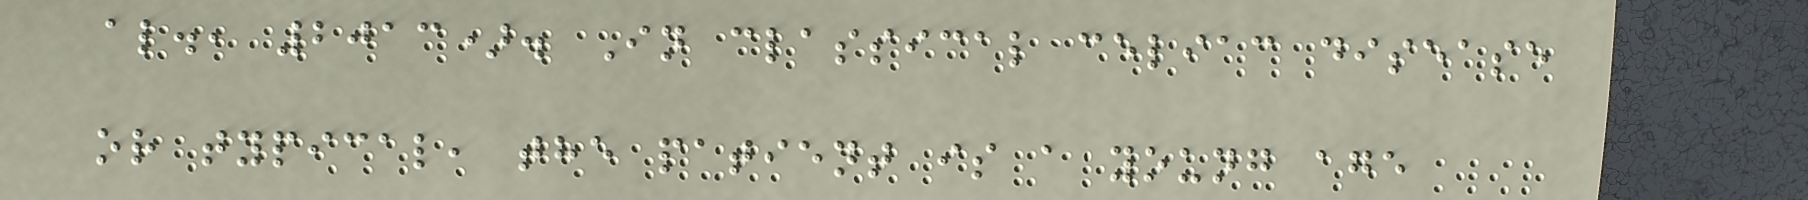al., 2013). In classical celiac disease
or typical, the patient is a young age
